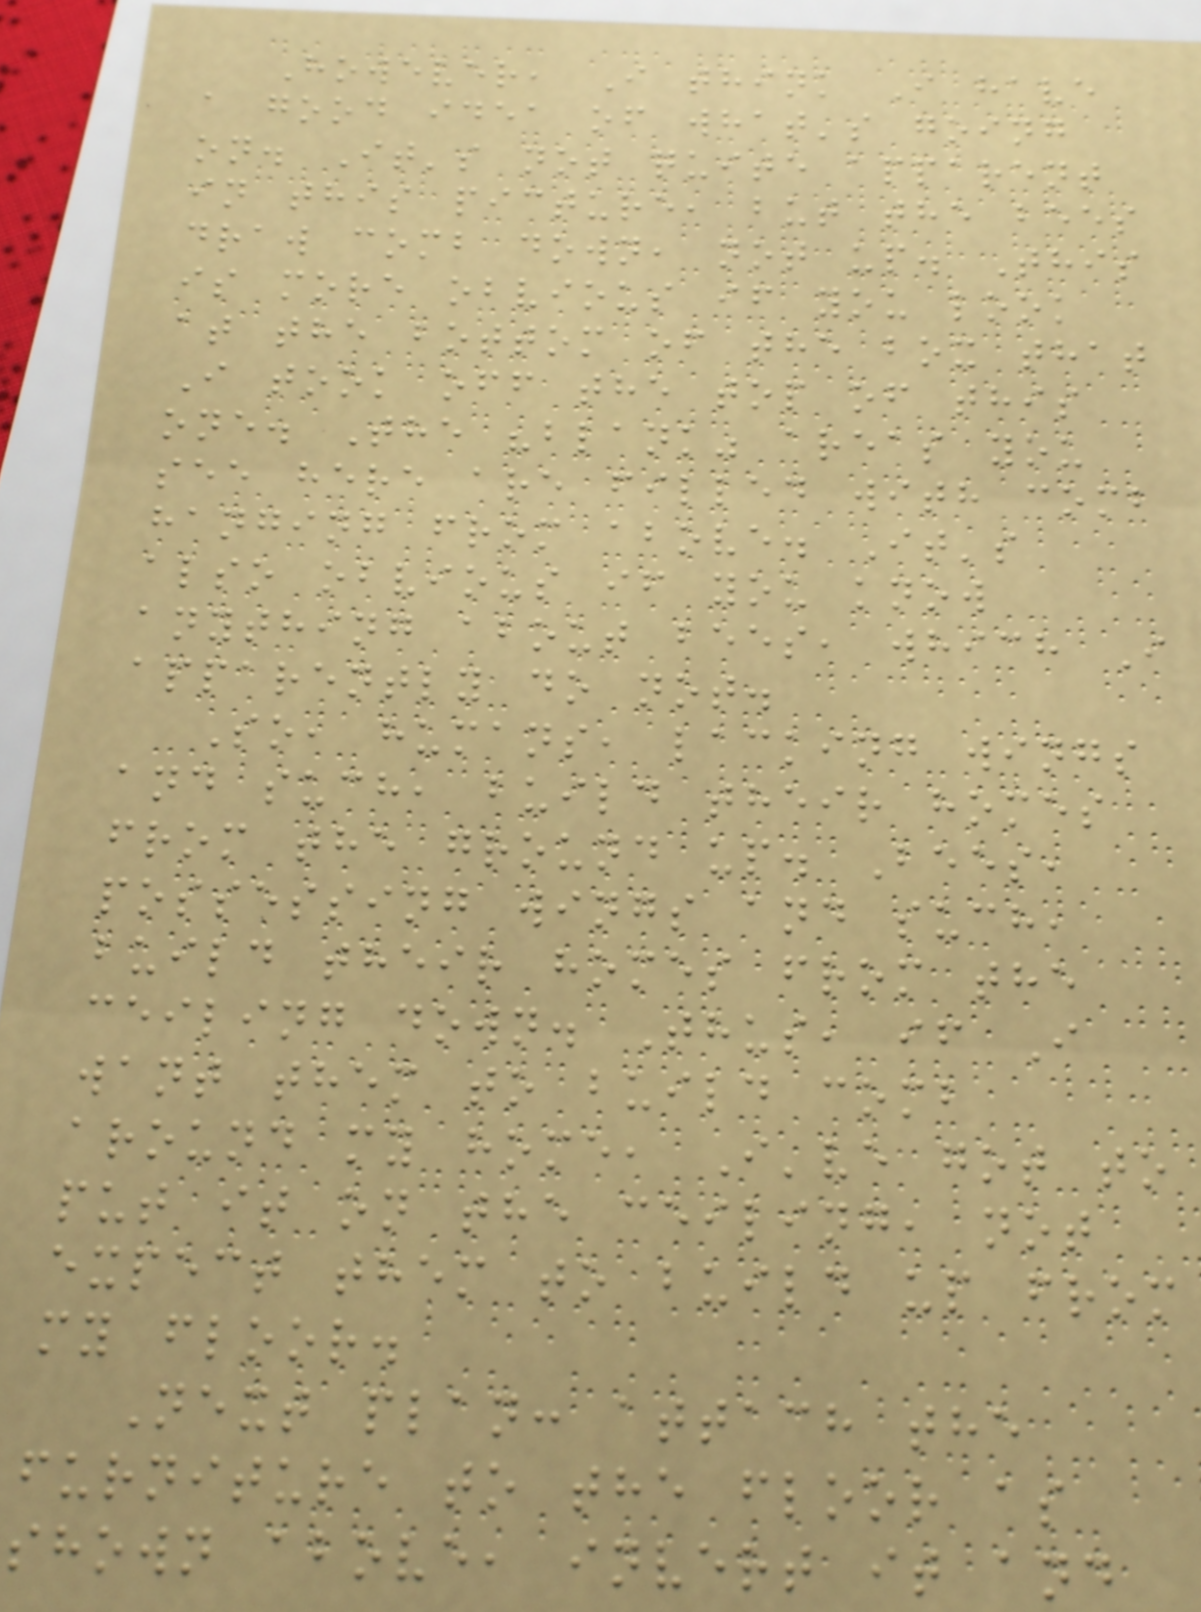However, I think I have
a good idea of what's going
on. It's not quite apparent
in this picture, but the bees
draw comb down, not up. This
is more obvious if you look
at the bottom of the box that
I took off the top of this
one. The "blank" areas you
see here are filled with comb
hanging from above. It's
also obvious if you know
anything about bees, which I
apparently do not.
So, humans, lacking wings
and such, build their homes
from the ground up. Bees,
possessing wings and such,
build their homes from the
ceiling down. Thus, if I
want them to build comb
around my home, I've got to
put it on the ceiling, not
expect them to build up from
my floor.
Next plan: attach the
furniture to the floor as
shown above, invert it and
